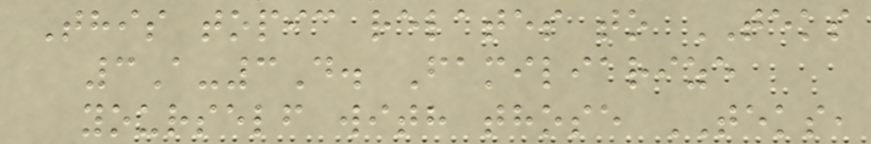This topic relates to TEKS
3A-3D. Familiarize
yourself with those TEKS,
